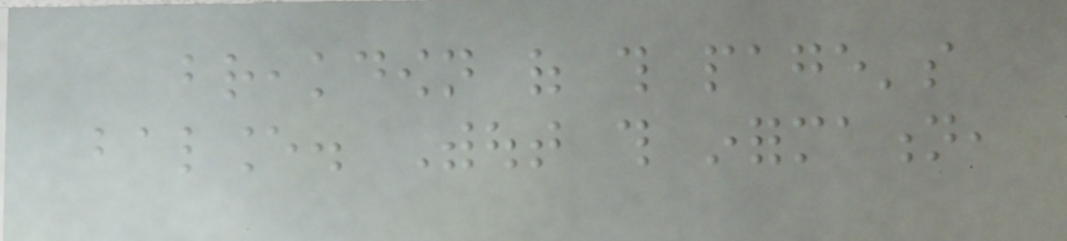breakdown of this page's
balance. Without this information,
